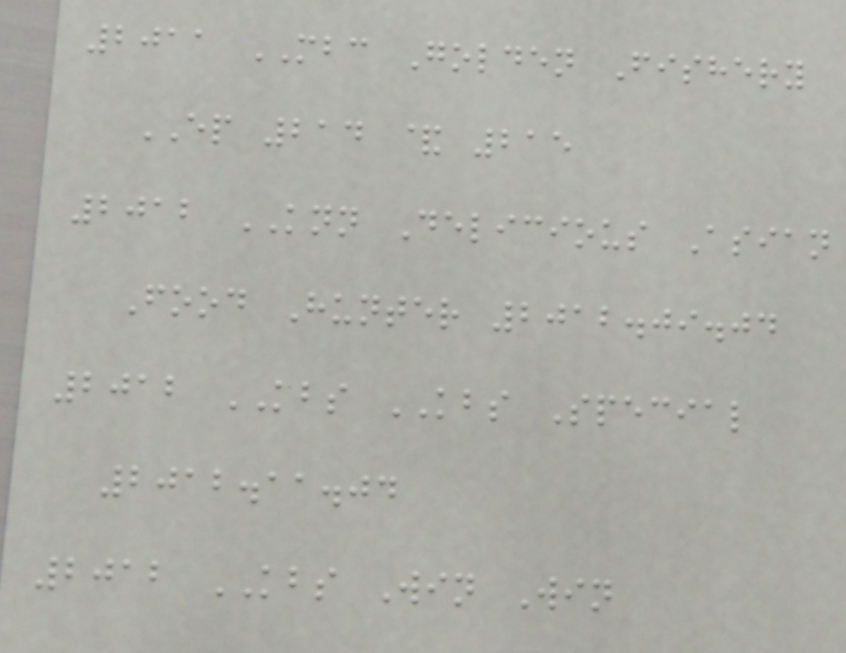2011 MBC Golden Fishery
EP 214 & 215
2012 KNN Delicious Asian
Food Hunter 2012.09.04
2012 KBS KBS Special
2012.11.04
2012 KBS Win Win
